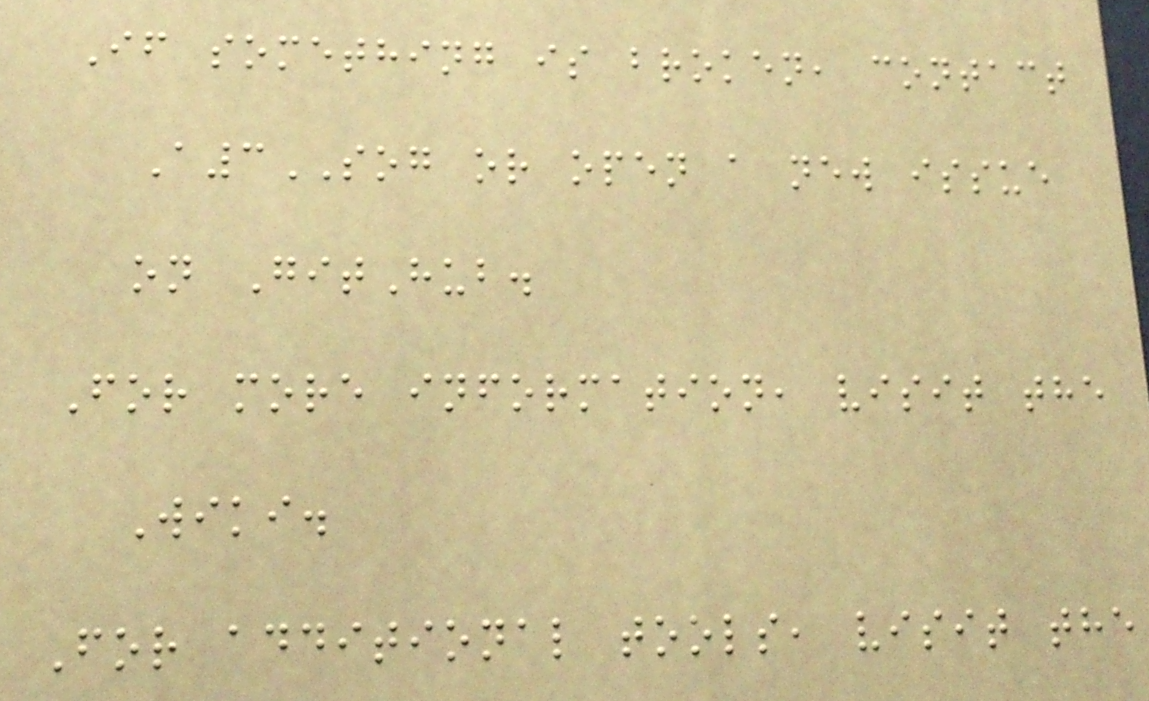If something is broken, contact
A3SOG or open a new issue
on GitHub.
For more information, visit the
Wiki.
For additional tools, visit the
